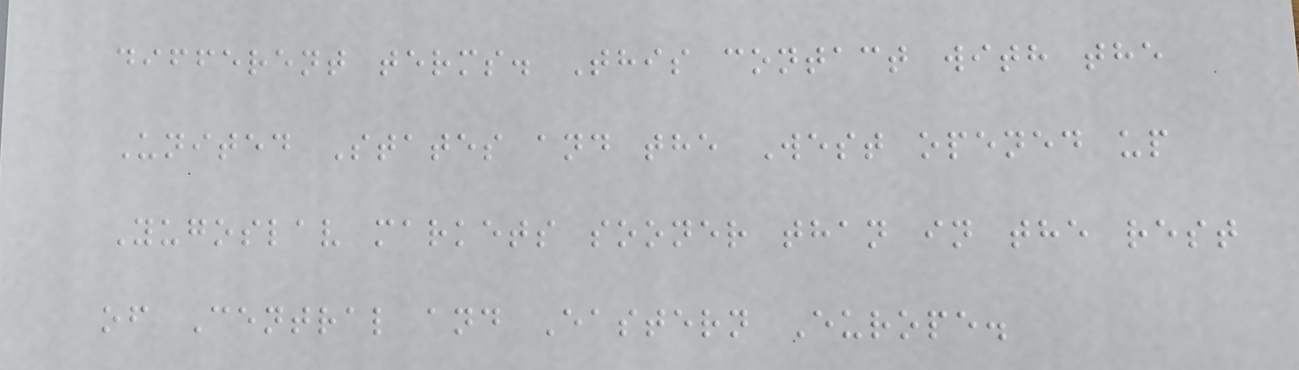different terms. This contact with the
United States and the West opened up
Yugoslav markets sooner than in the rest
of Central and Eastern Europe.
